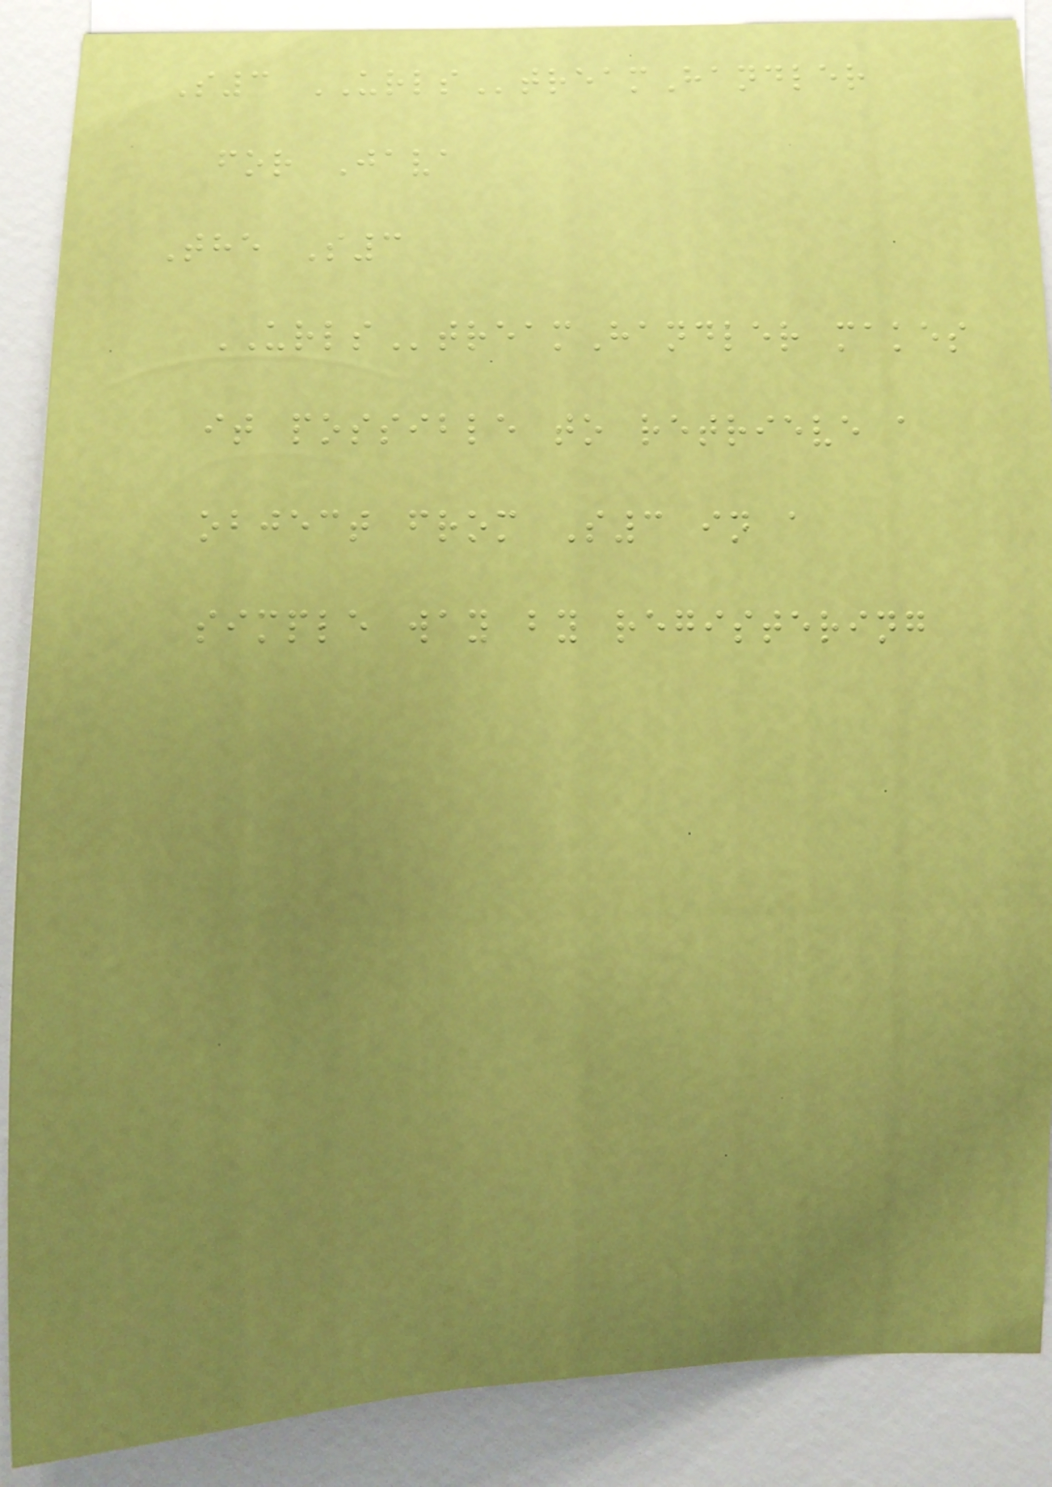S3 URLStreamHandler
for Java
The S3
URLStreamHandler makes
it possible to retrieve a
object from S3 in a
simple way by registering
